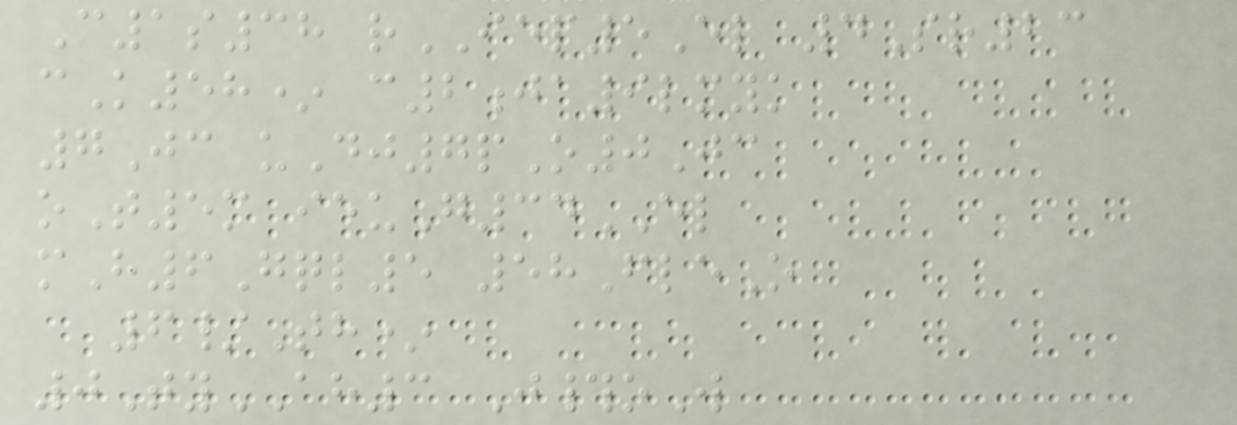C1s38 rIEP5El 4Sr23
cK58* c2ja9lmyk
7Jc uDj7pO0Jc
oT5m ieuG34EL
mH6Gql5 58FleO
6/Th*
0TyAH3 J#oW
